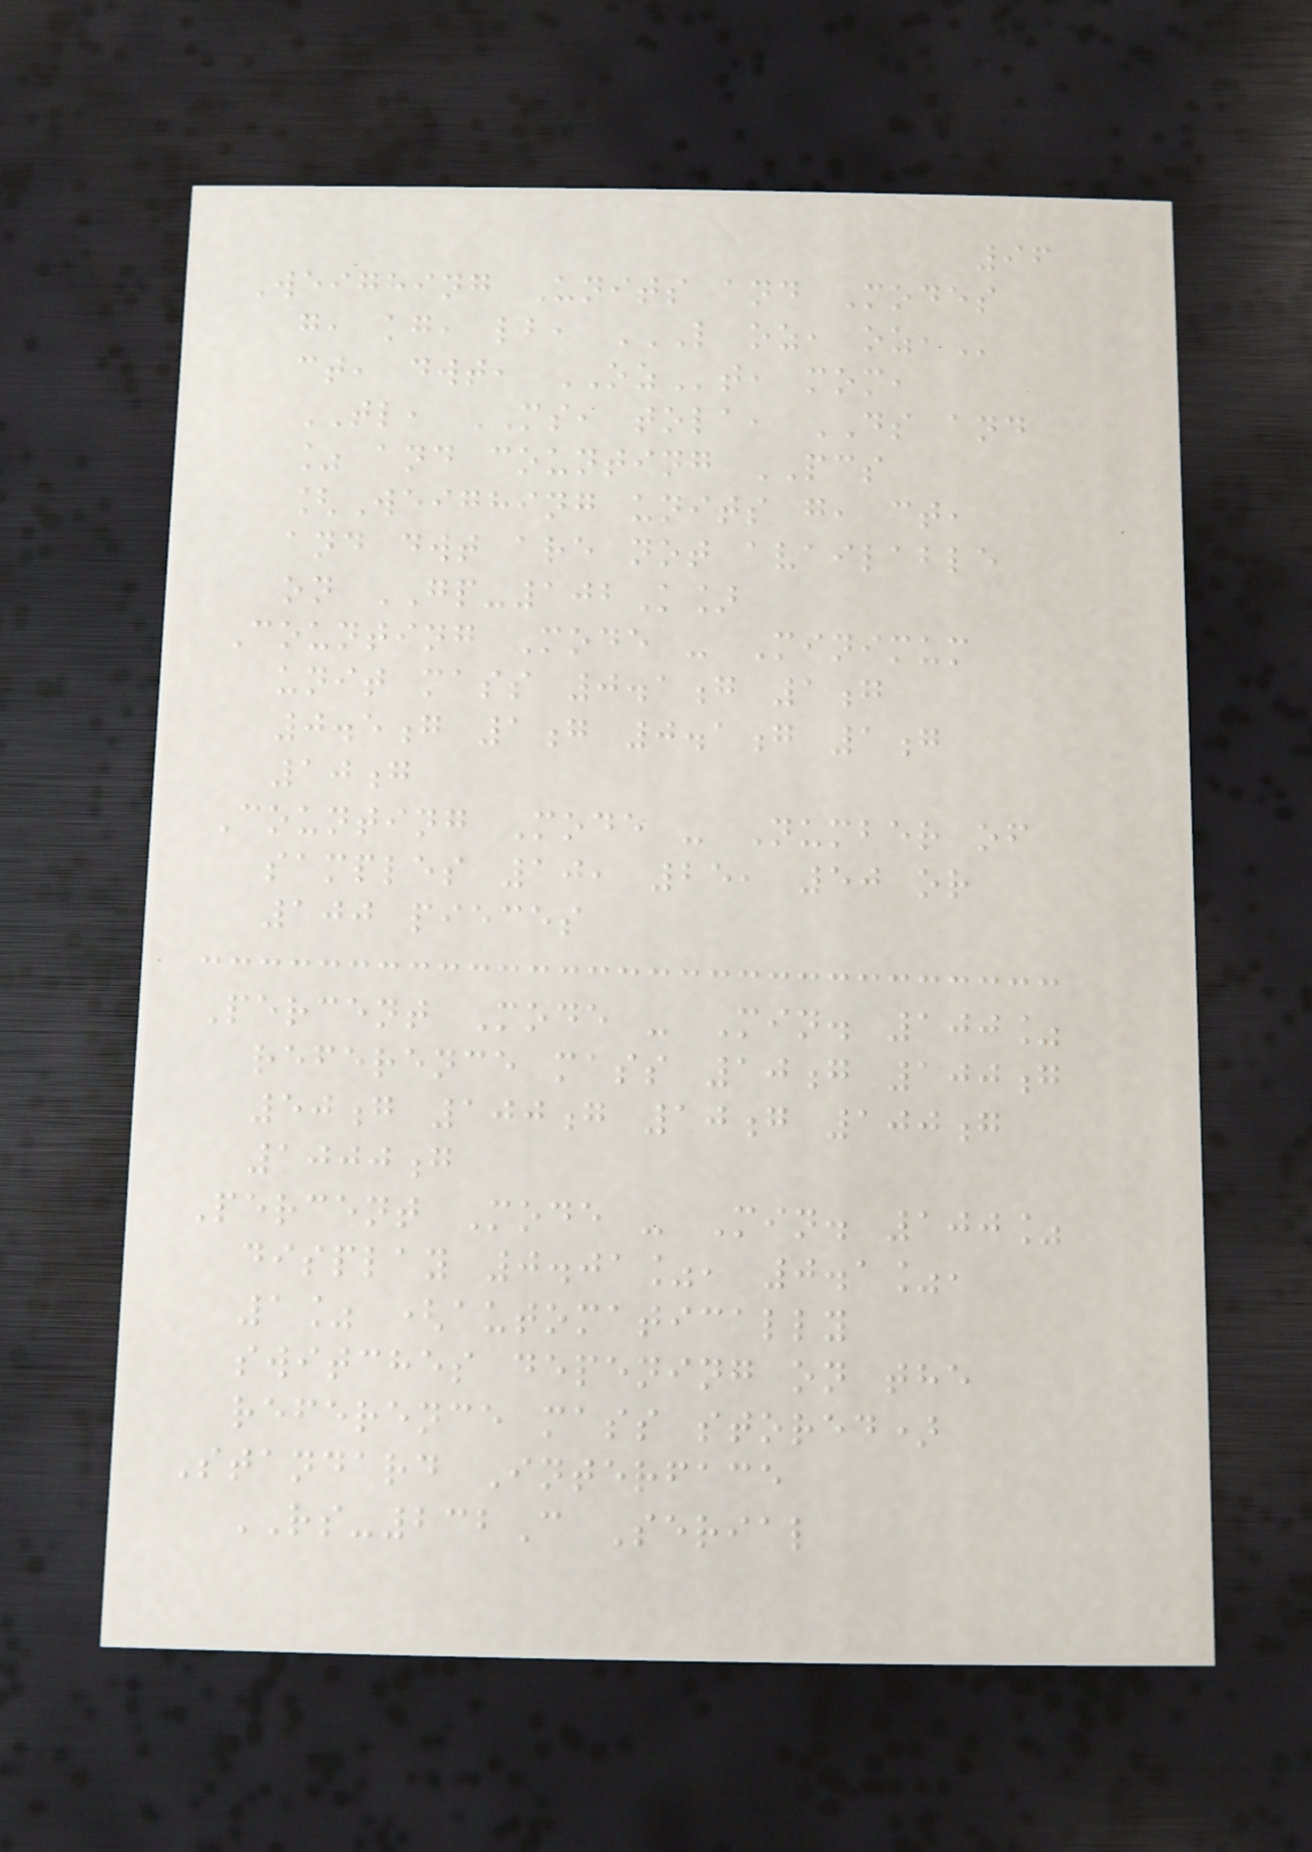96
Weighing Units and Modes
g, kg, lb, L OZ, OZ,
ct, dwt, OZt, mom,
TL, MS, tola, DS and
% and counting PCS
[Weighing units g, ct,
and dwt are not available
on GP-102K]
Counting Mode - Minimum
unit mass 0.1g 1g
0.5g 1g 0.1g 1g
10g
Counting Mode - Number of
samples 10, 25, 50 or
100 pieces
Percent Mode - Min. 100%
reference mass 10g 100g
50g 100g 10g 100g
1000g
Percent Mode - Min. 100%
display 0.01%, 0.1%,
1% (automatically
switches depening on the
reference mass stored)
Standard Interface
RS-232C Serial
